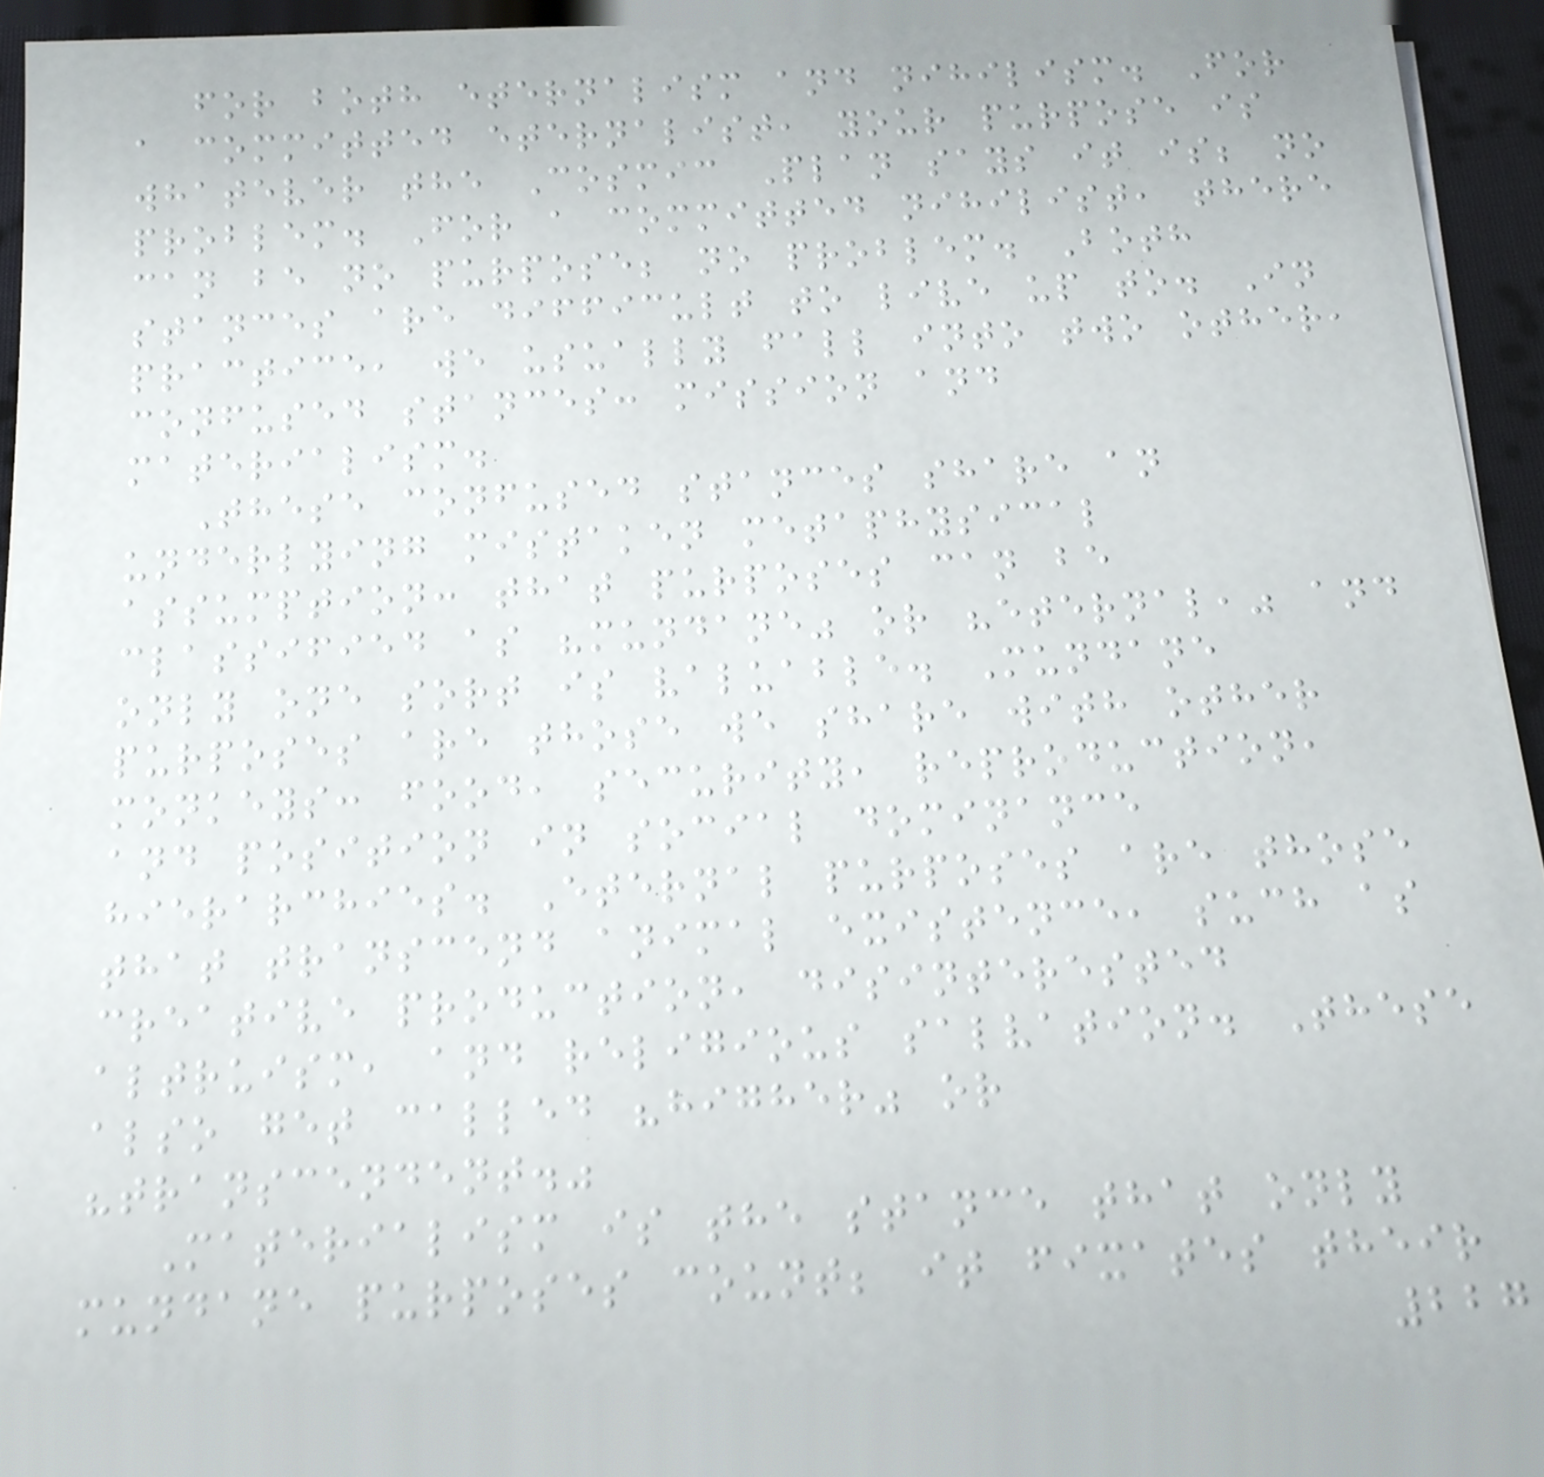for both eternalism and nihilism. For
a committed eternalist, your purpose is
whatever the Cosmic Plan says it is; no
problem. For a committed nihilist, there
can be no purpose; no problem. Both
stances are difficult to live up to. In
practice, we usually fall into two other,
confused stances: mission and
materialism.
These confused stances share an
underlying mistaken metaphysical
assumption: that purposes can be
classified as "mundane" or "eternal," and
only one sort is valuable. Mundane
purposes are those we share with other
monkeys: food, security, reproduction,
and position in social dominance
hierarchies. Eternal purposes are those
that transcend animal existence, such as
creative production, disinterested
altruism, and religious salvation. These
also get called "higher" or
"transcendent."
Materialism is the stance that only
mundane purposes count; it fixates their
227
